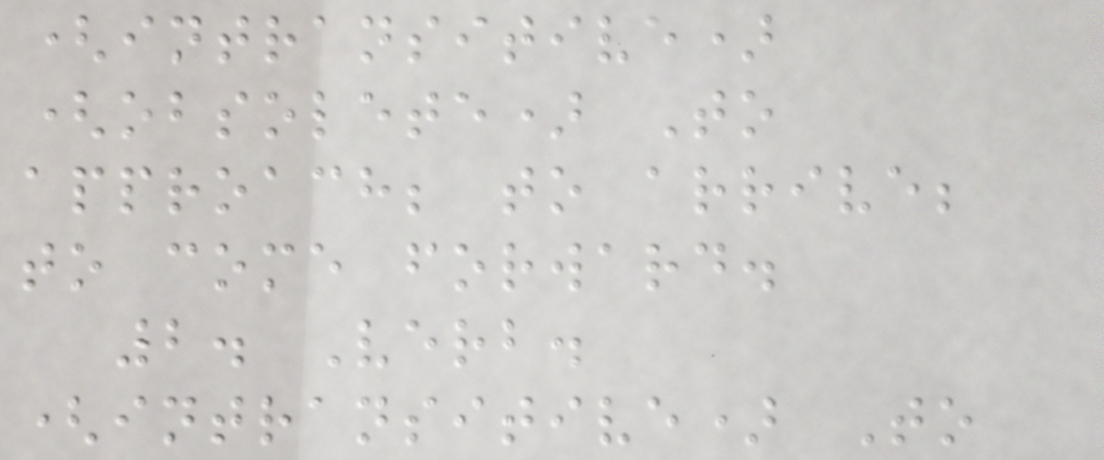(intransitive)
(obsolete) To
approach; to arrive;
to come forward.
2. Verb.
(intransitive) To
